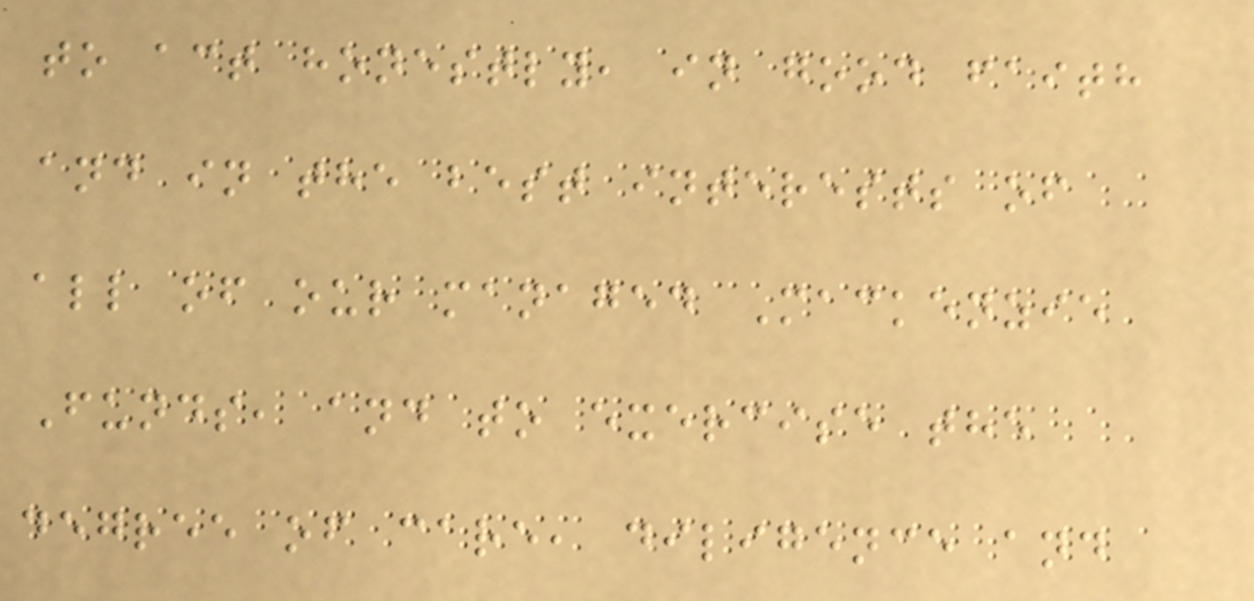to act honestly, in good faith
and in the best interests of
all of our managed Mackenzie
Funds, and to exercise the
degree of care, diligence and
